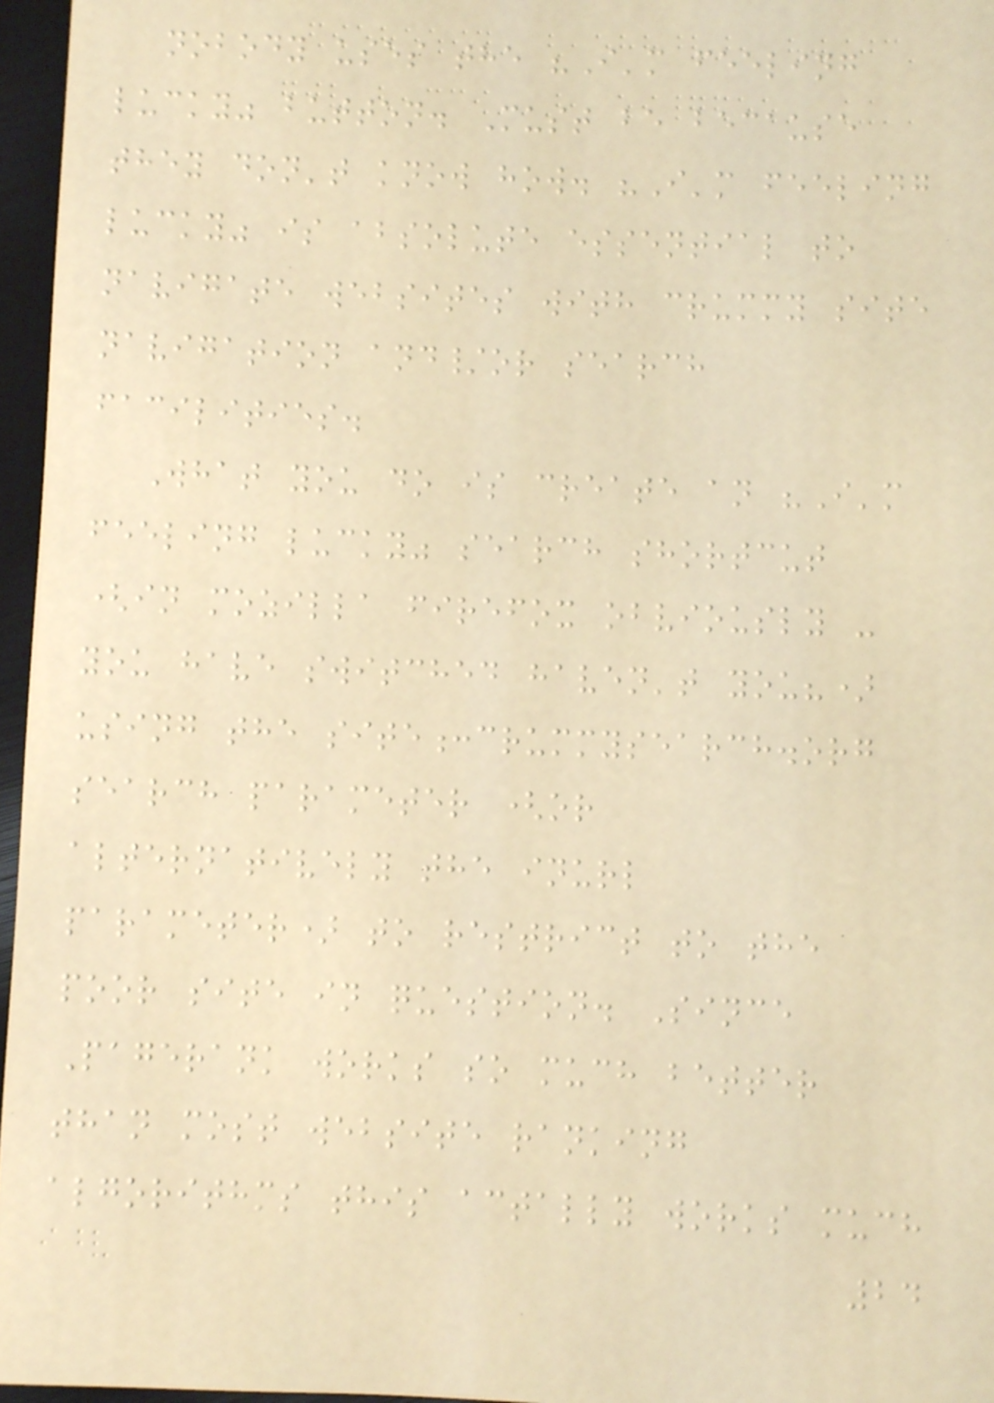nobody uses the "I'm feeling
lucky" button. Must be because
they don't know how. "I'm feeling
lucky" is absolute essential to
navigate websites with crummy site
navigation and/or search
facilities.
What you do is create an "I'm
feeling lucky" search shortcut
(in mozilla firefox obviously -
you have switched haven't you?)
using the site:crummysearch.org
search parameter (or
alternatively the inurl
parameter) to restrict to the
poor site in question. Since
Pagerank works so much better
than most website ranking
algorithms this actally works much
24
